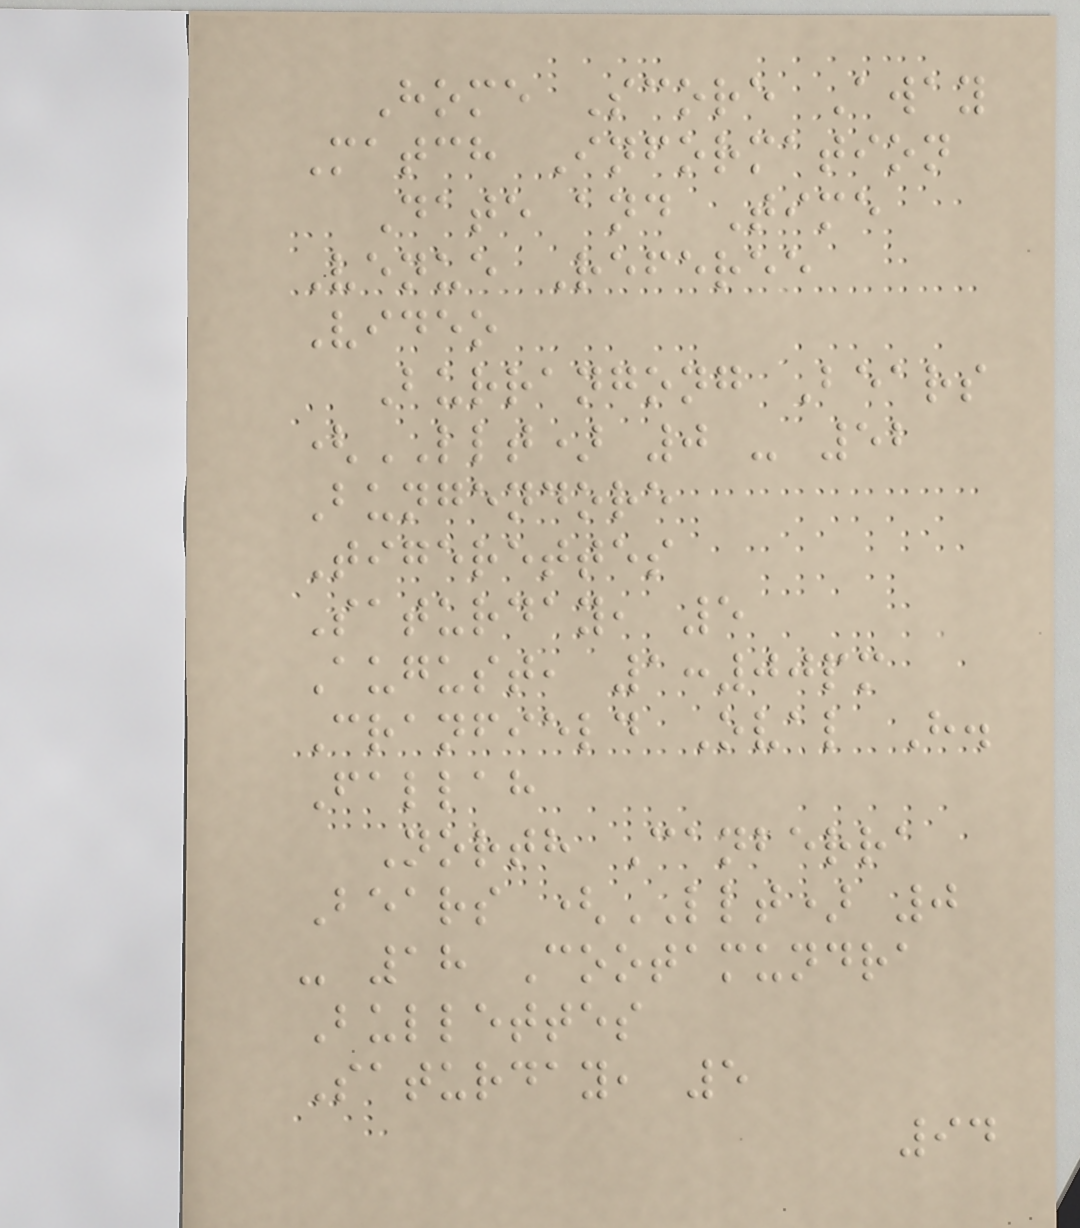Home Score Away
Match Information
Date and Time
Venue Referee
Video
Burrangong Bears
(LLT) 0 - 52
Bungendore
Tigerettes
Saturday, 5
August, 1:00pm
Cranfield Oval H.
Fallah
North Canberra
Bears (LLT) 0
- 18 Cootamundra
Bullettes
Saturday, 5
94
